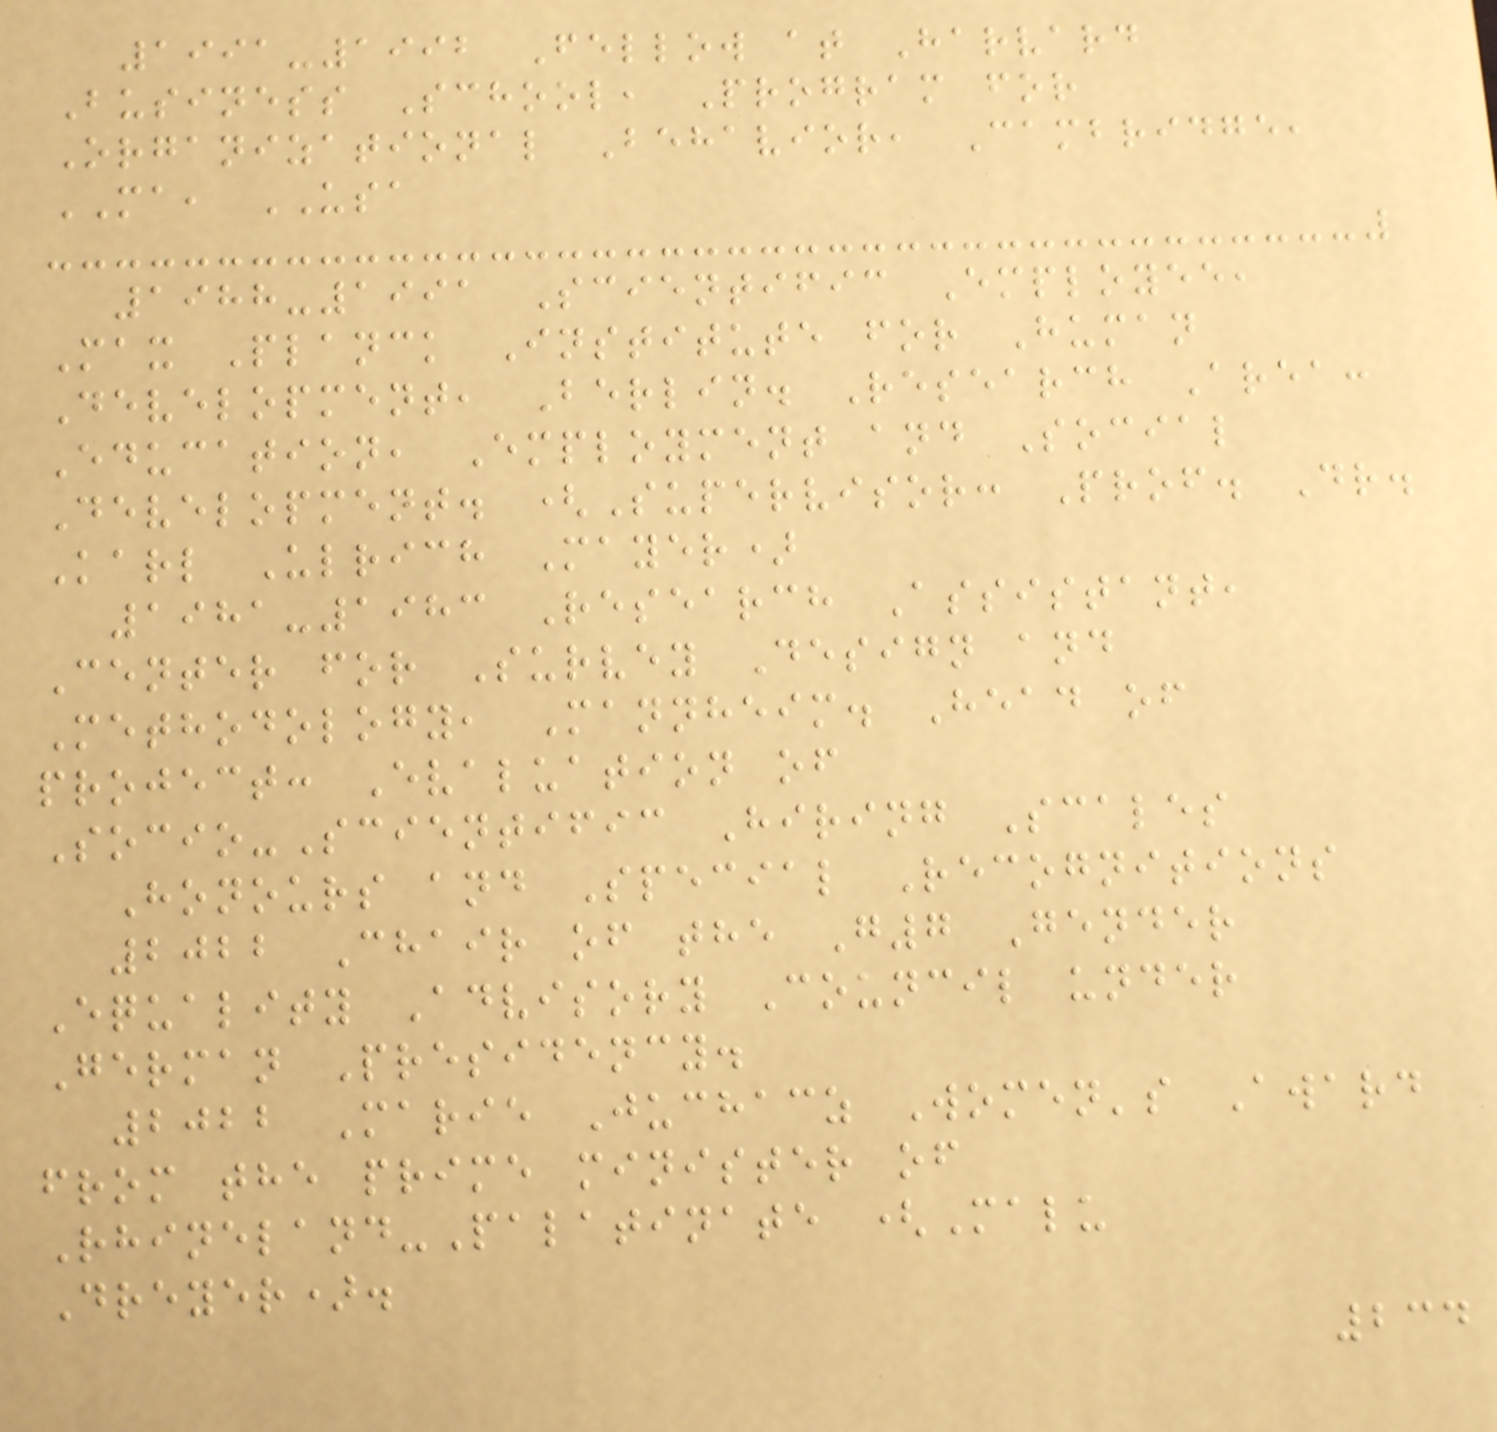1991-1992 Fellow at Harvard
Business School, Program for
Organizational Behavior, Cambridge,
MA, USA
1988-1991 Scientific Employee,
Max Planck Institute for Human
Development, Berlin. Research Area:
Education, Employment and Social
Development. (Supervisor: Prof. Dr.
Karl Ulrich Mayer)
1981-1983 Research Assistant,
Center for Survey Design and
Methodology, Mannheim. Head of
project: Evaluation of
Socio-Scientific Hiring Scales
Honours and Special Recognitions
2022 Chair of the G7 Gender
Equality Advisory Council under
German Presidency.
2022 Marie Juchacz Women's Award
from the prime minister of
Rhineland-Palatinate (Malu
Dreyer).
234
